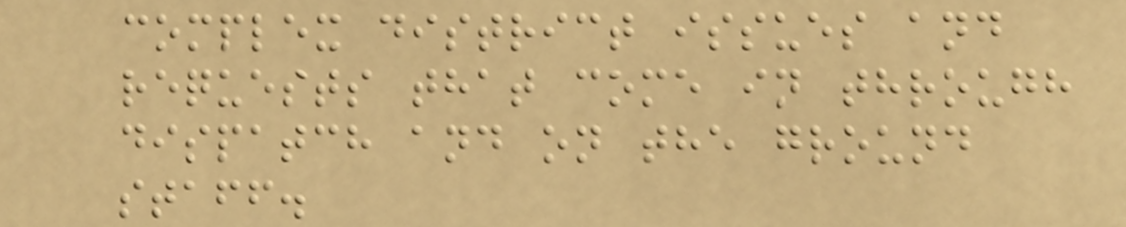complex district issues and
requests that come in through
dispatch and on the ground
staff.
